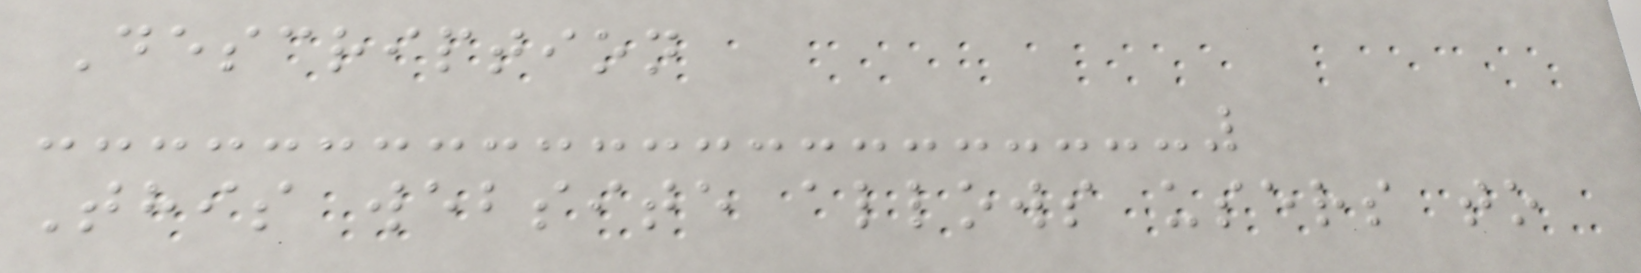Description
This website allows users to
